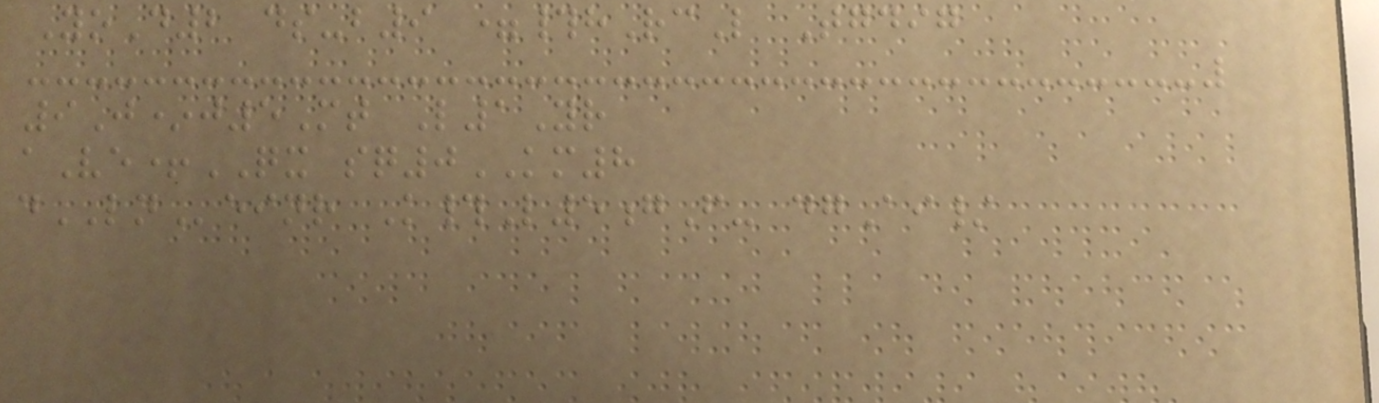YoD2 ds-b9 =#hRcL Tgdig
9J*j5Mt L1Yr
aVe+QX sq0KM8
dLNeinr K#L5gF- dgAi/
